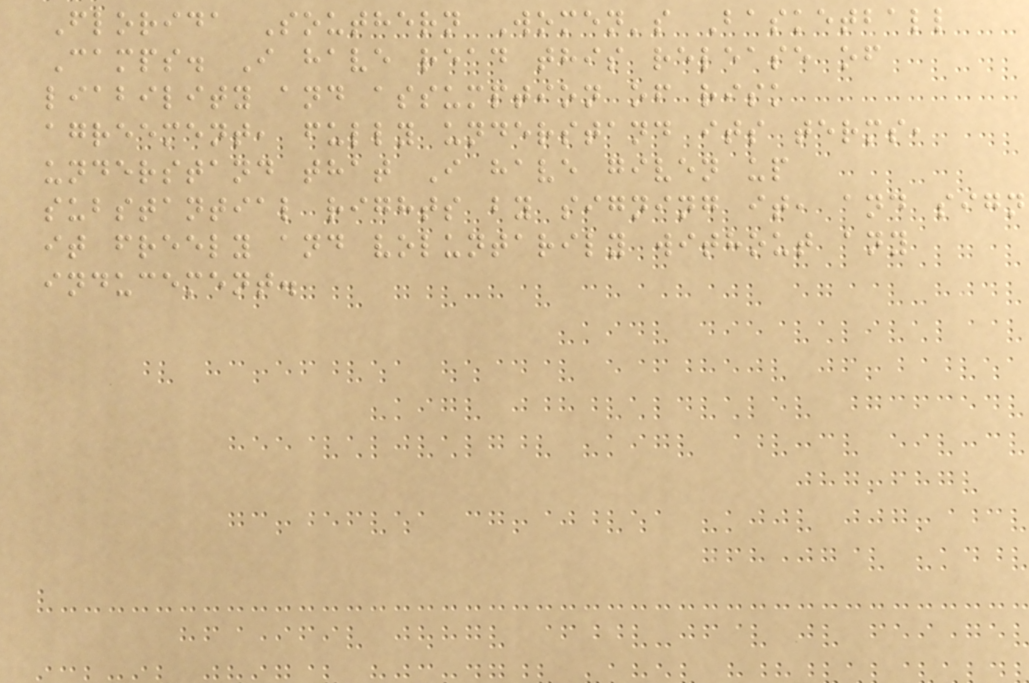Florida Southern Women's Basketball
Camps. I have read this release of
liability and assumption of risk
agreement, fully understand its terms,
understand that I have given up
substantial rights by signing it, and sign
it freely and voluntarily without any
inducement.
